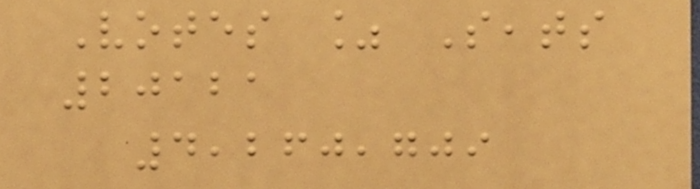Votes % Seats
20121
4,260,709
